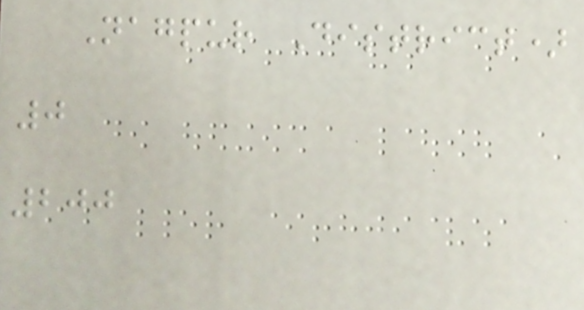Nagpur District)
0
200
